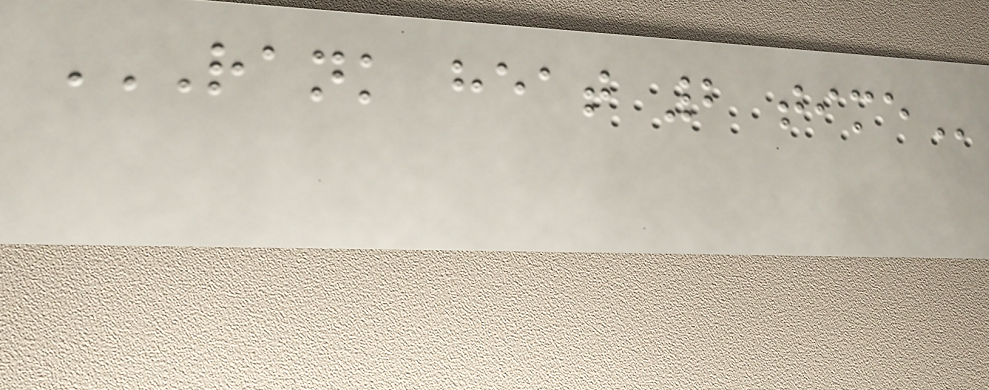RANK HEAT 2 TIME
